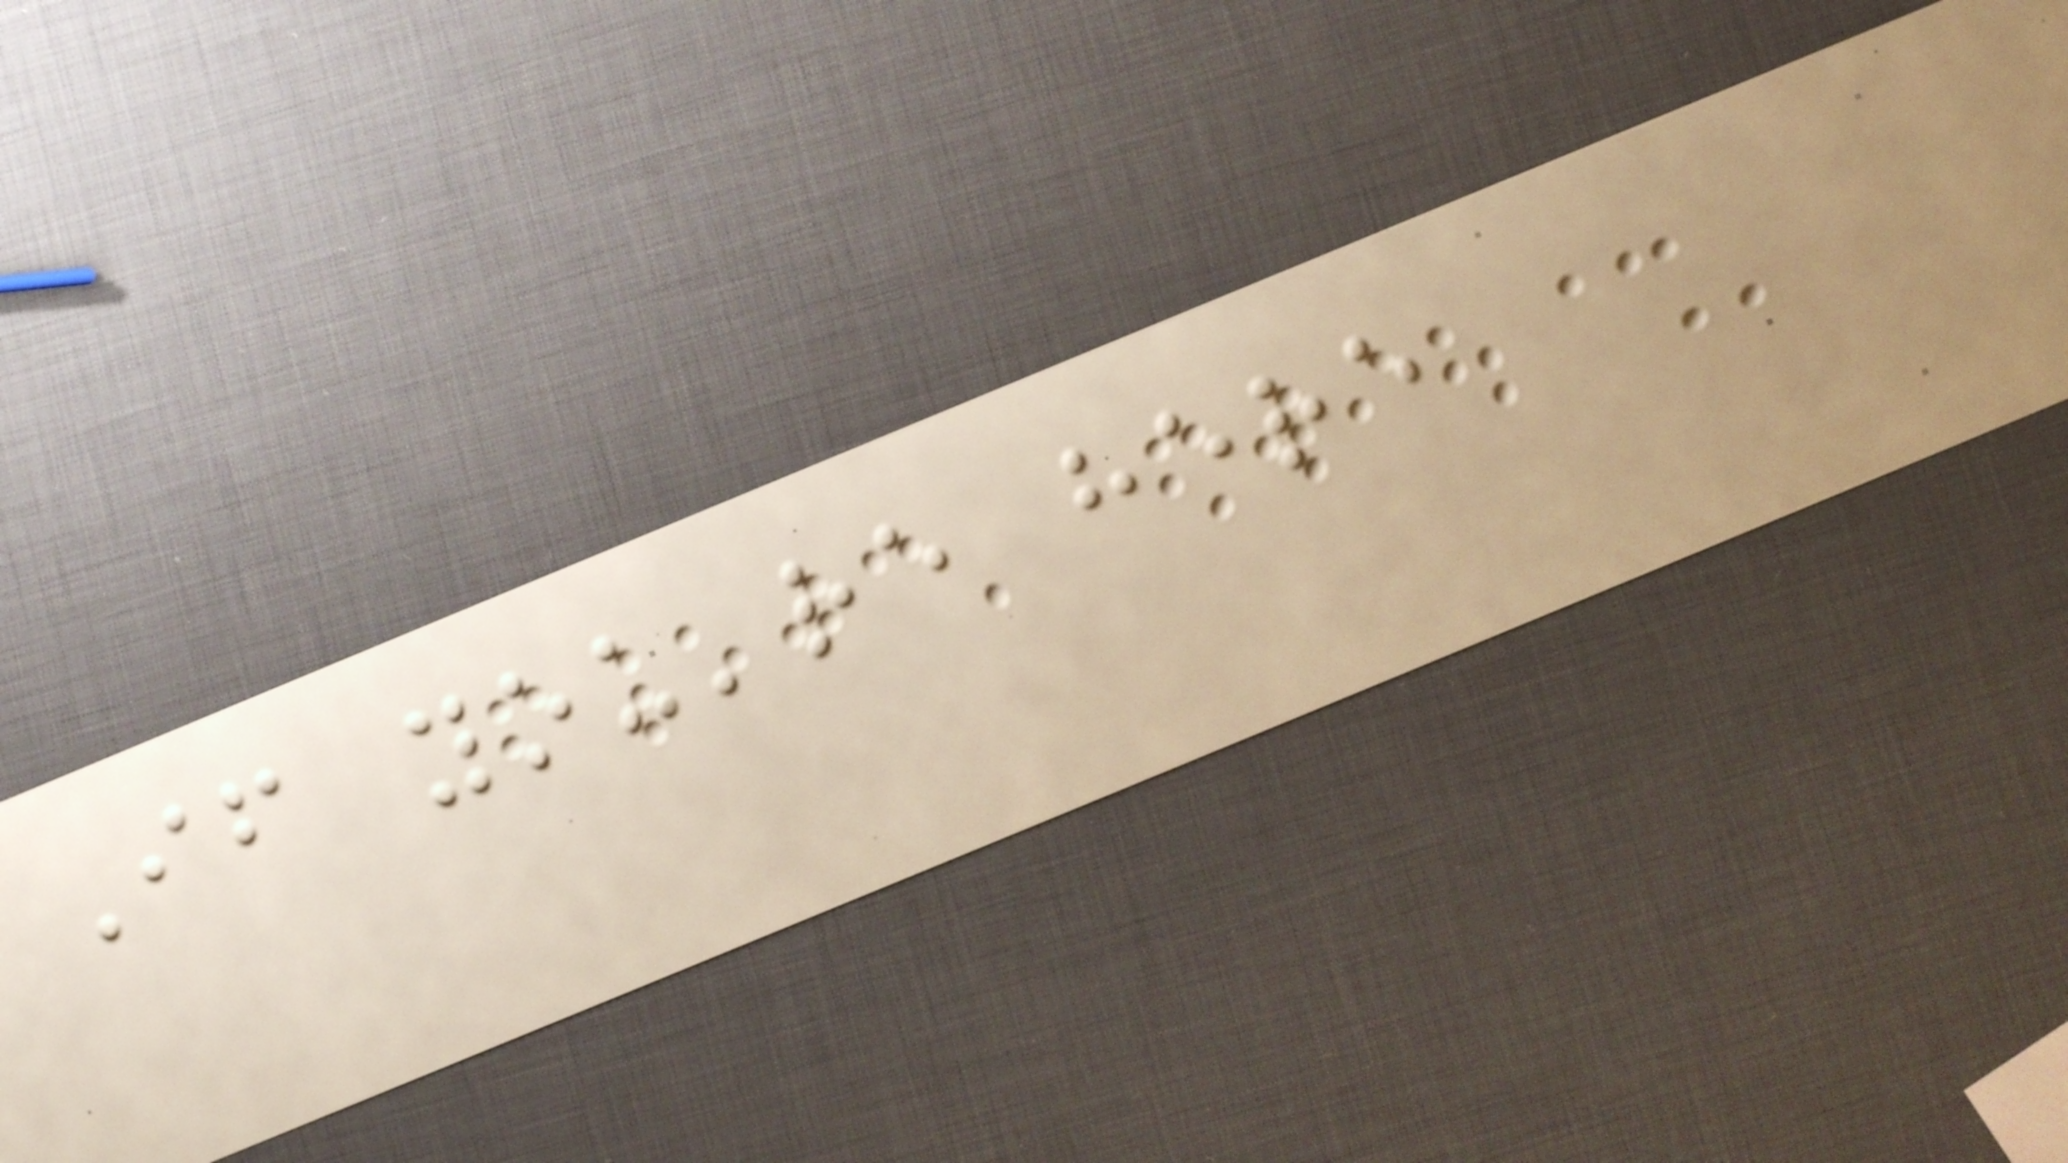If you're here
